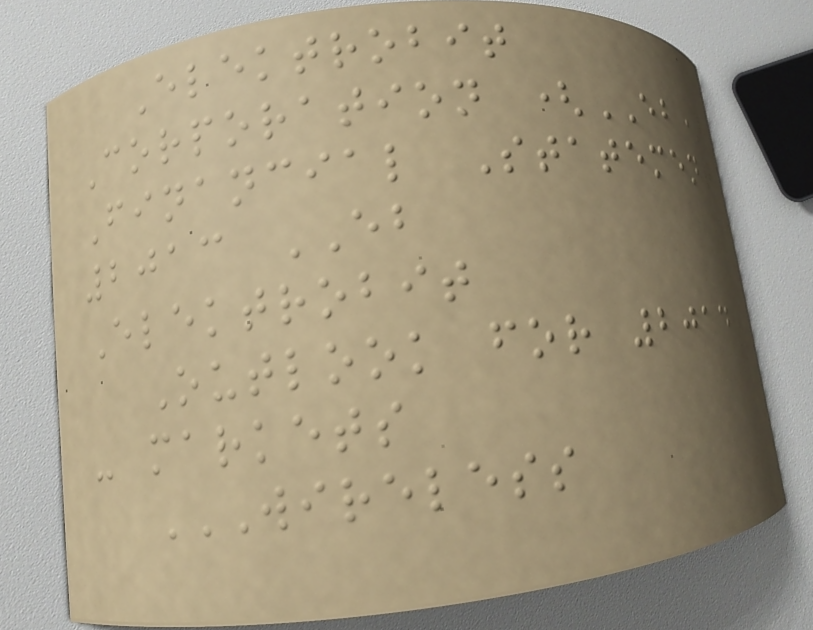Elektrobit
Corporation (EB)
Financial Statement
2013 EB
Elektrobit
Outlook for 2014
- markets
WIRELESS
